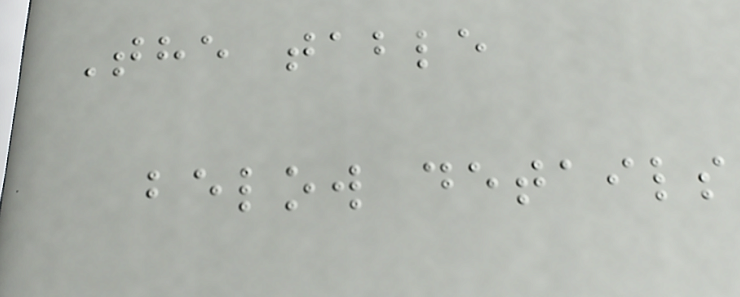The table
below details
